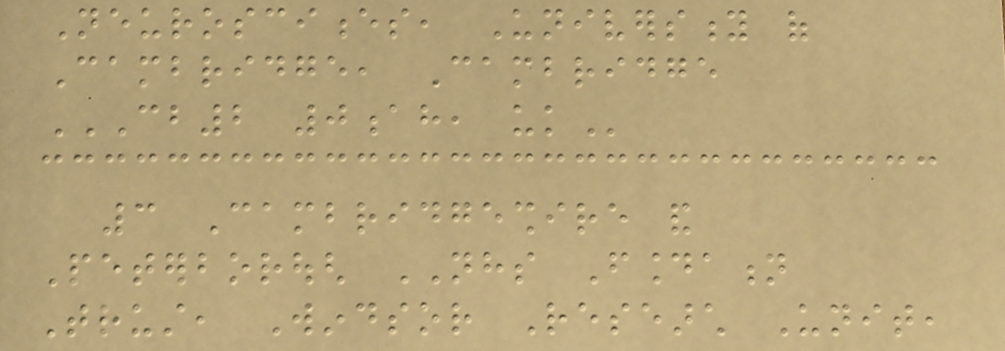Neurosciences, University of
Cambridge, Cambridge
CB2 0AH, UK
3 Cambridgeshire and
Peterborough NHS Foundation
Trust, Windsor Research Unit,
